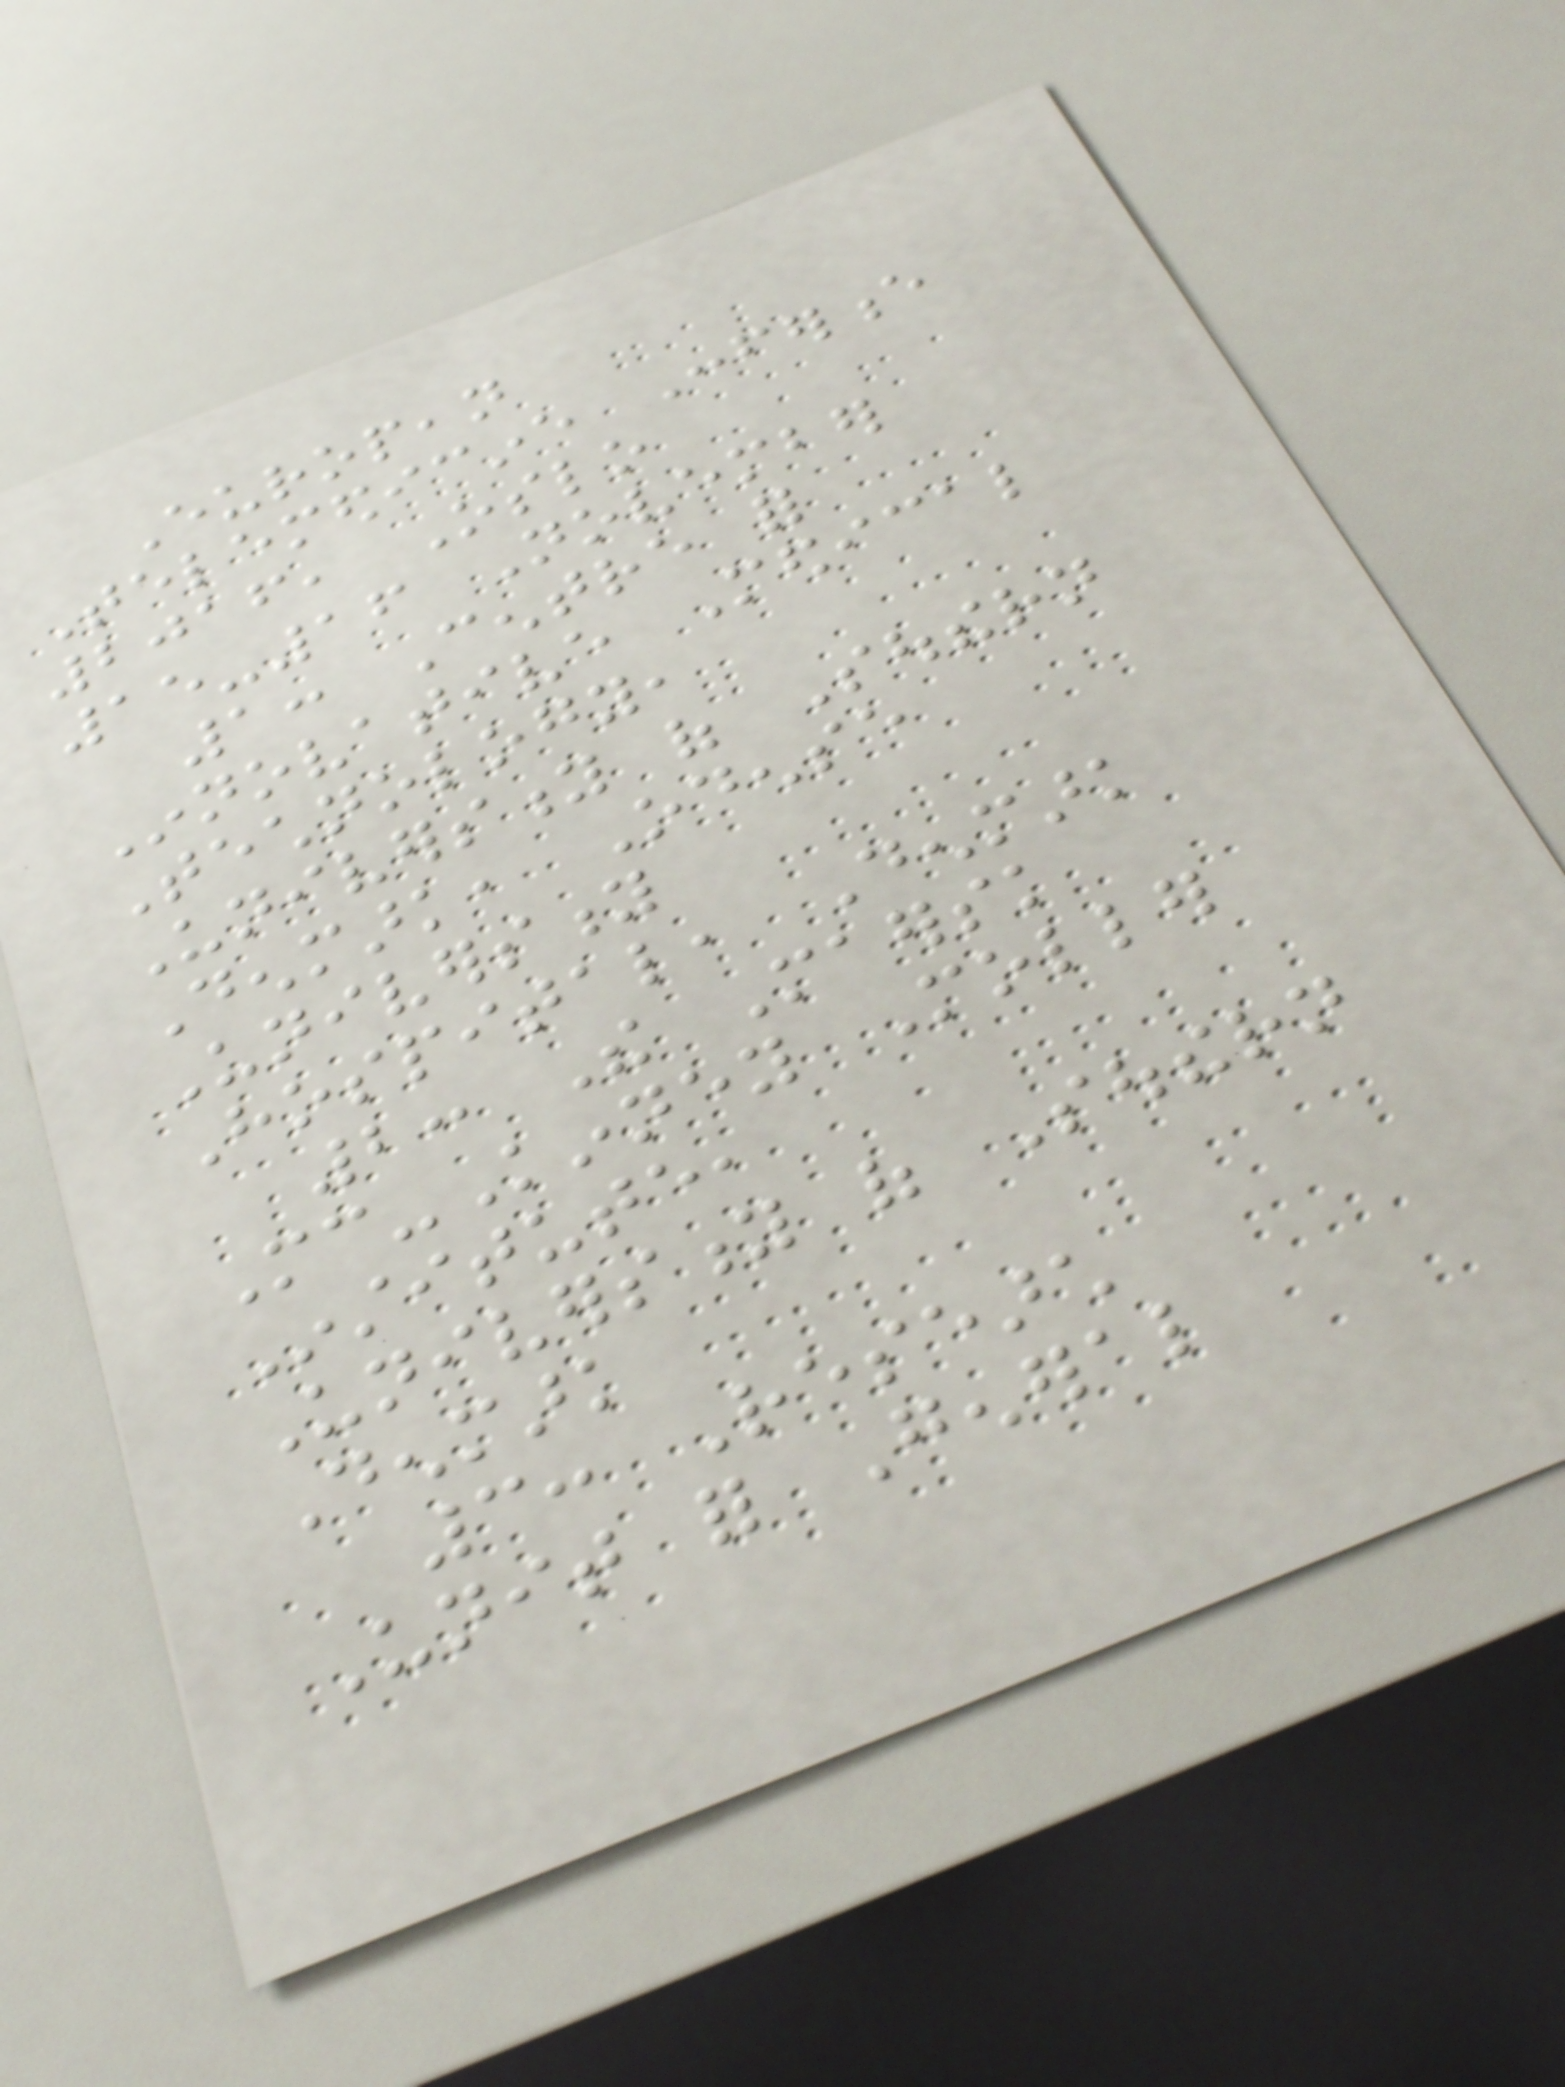European
Telemedicine Conference
2016, Oslo
15-16 November
1: Centre for
Innovative Medical
Technology,
University of Southern
Denmark, Odense
University
Hospital, Denmark
2: The Maersk
Mc-Kinney Moller
Institute,
University of Southern
Denmark
3: Research
Unit for General
